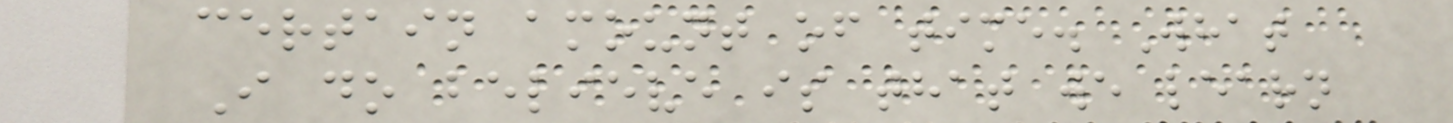certain amount of time. What
I do believe is that we learn
